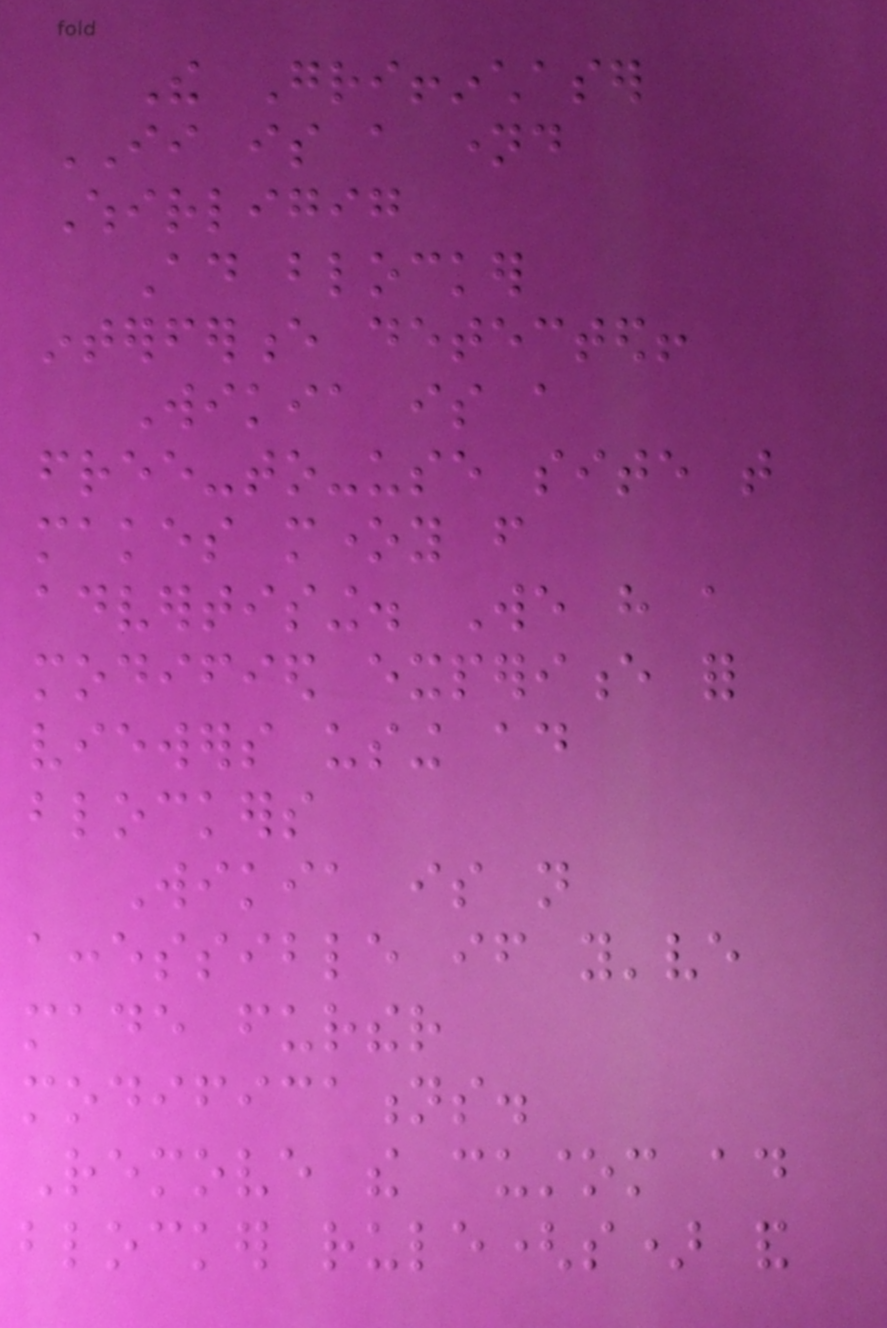The Griffinchaser
II is a named
Whirligig
Ad blocker
interference detected!
Wikia is a
free-to-use site that
makes money from
advertising. We have a
modified experience for
viewers using ad
blockers
Wikia is not
accessible if you've
made further
modifications.
Remove the custom ad
blocker rule(s) and
